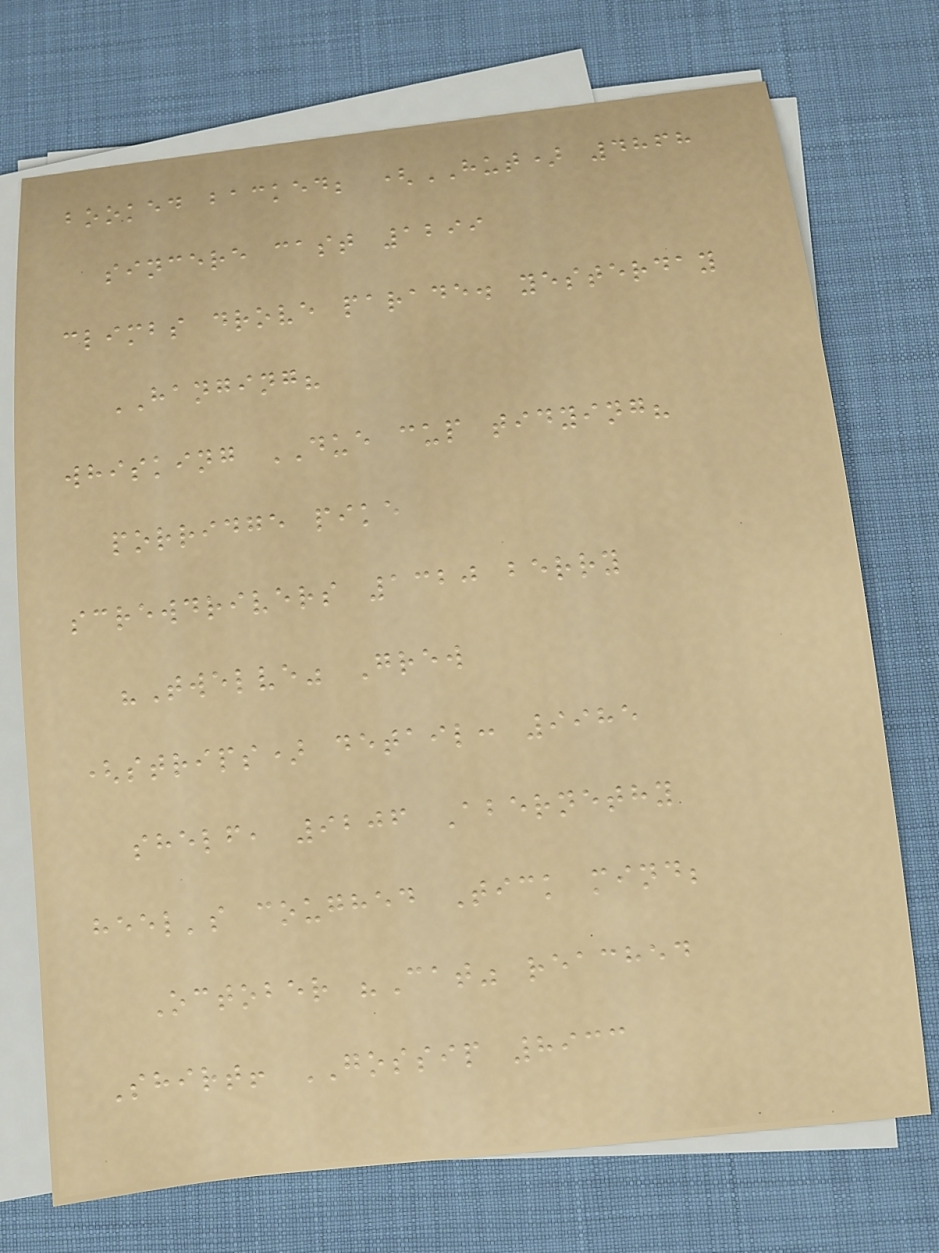booked backed; (HUT) 4868
sincere cast 1299
climbs drove parade. yesterday
HANGING?
whisking DUE cup tidying?
porridge pike
screwdrivers 1320 berry
"Twelve" Grew
(strips) detail: 9985
shelf, 9206 Abernethy
heel's coughed Tick mind;
October "Cat" reached
Shirt! GOSSIP 8933
